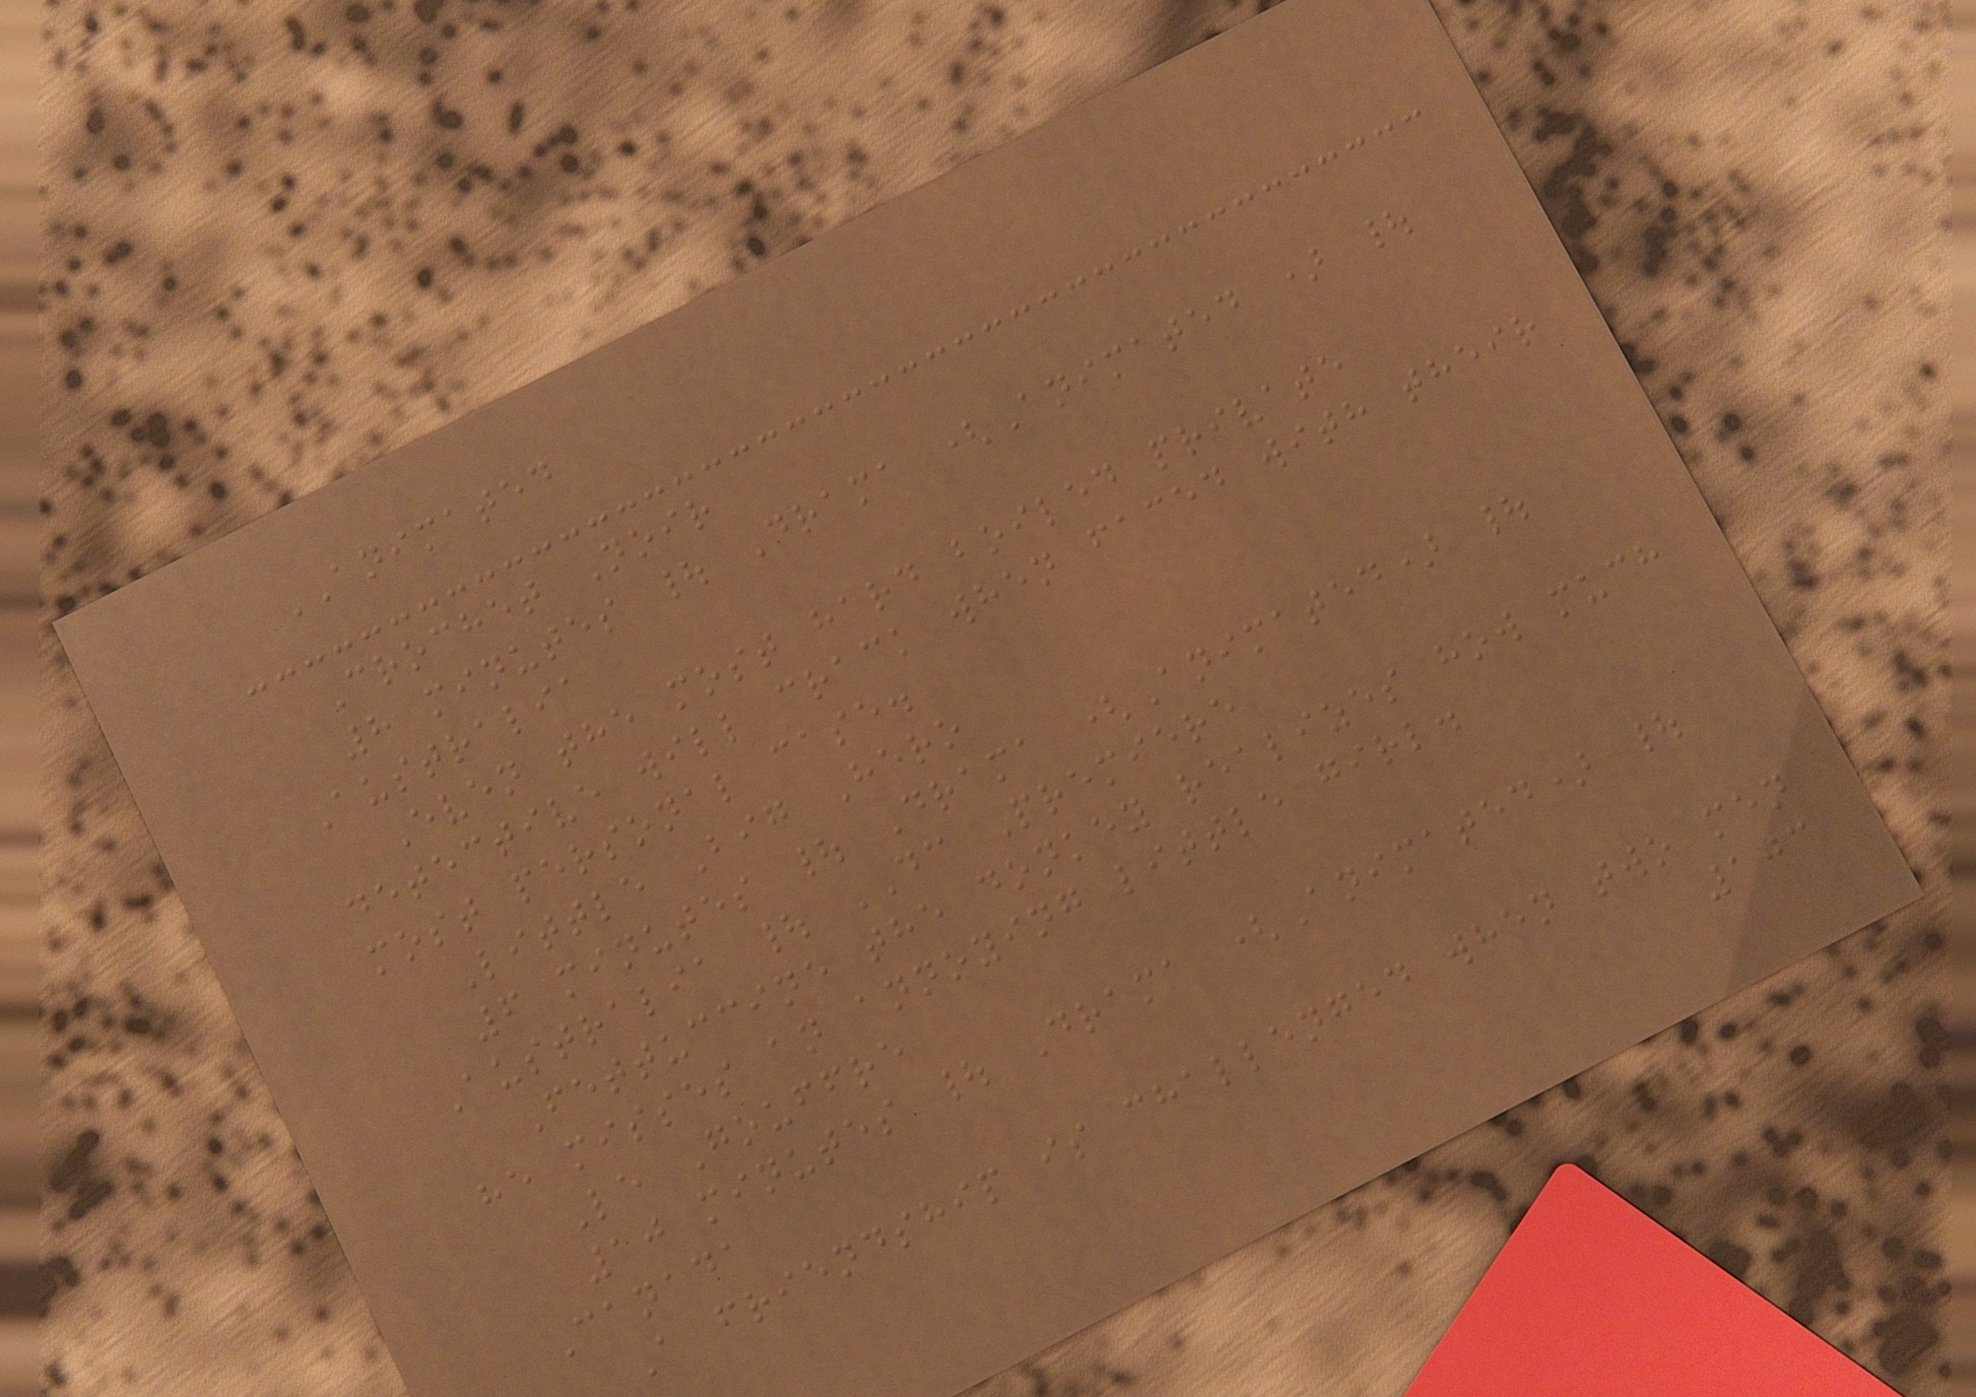ANIMATED
Crochet Noir
8 minutes | Drama (Animated ) |
Australia
Even the most hard boiled private
detective will crack when faced with their
most personal case.
Little Big Hero
6 minutes | Drama (Animated) |
Australia | DC Premiere
Fettuccine the donkey realizes how much
he misses an annoying little girl.
Le Gouffre
10 minutes | Drama (Animated) |
Canada
A friendship is challenged when two men
103
